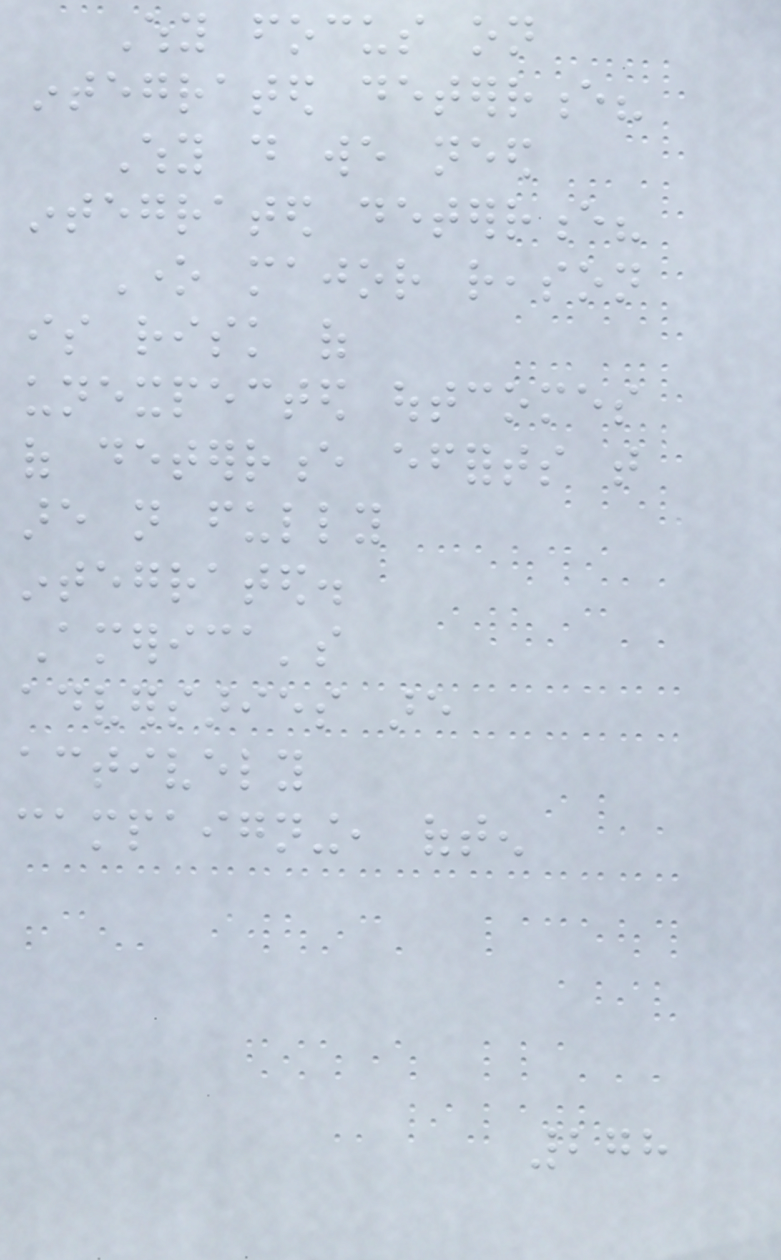Why focus on
integrated deterrence?
Why do we need
integrated deterrence?
One major reason
is risk of
unexpected outcomes
of deterrence efforts that
are not fully
integrated.
America's
adversaries are
actively
campaigning, often
278
